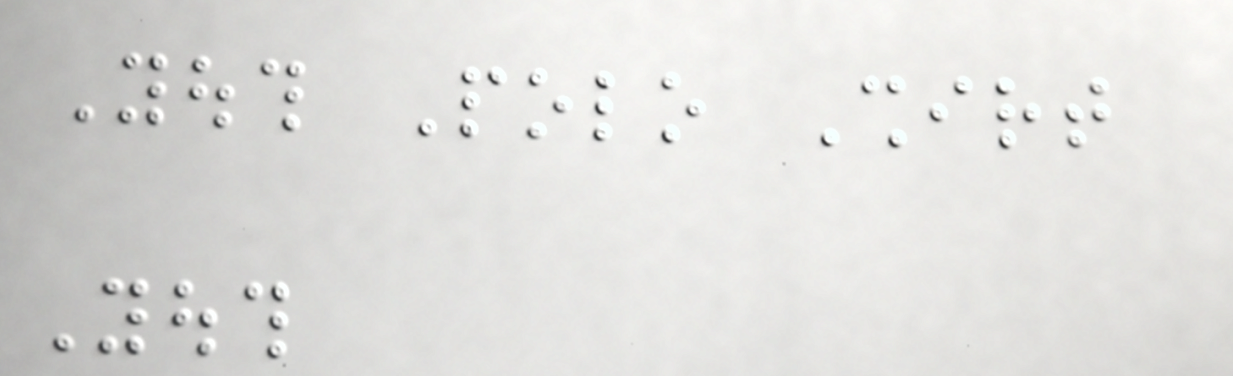Youth Polo Shirt
Youth
